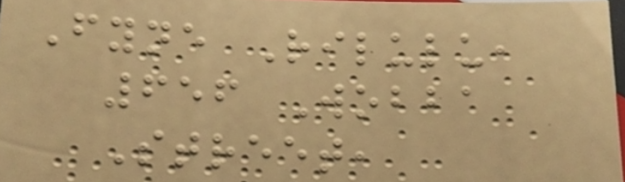Fyne Rilulu,
656 Wobba
Street,
